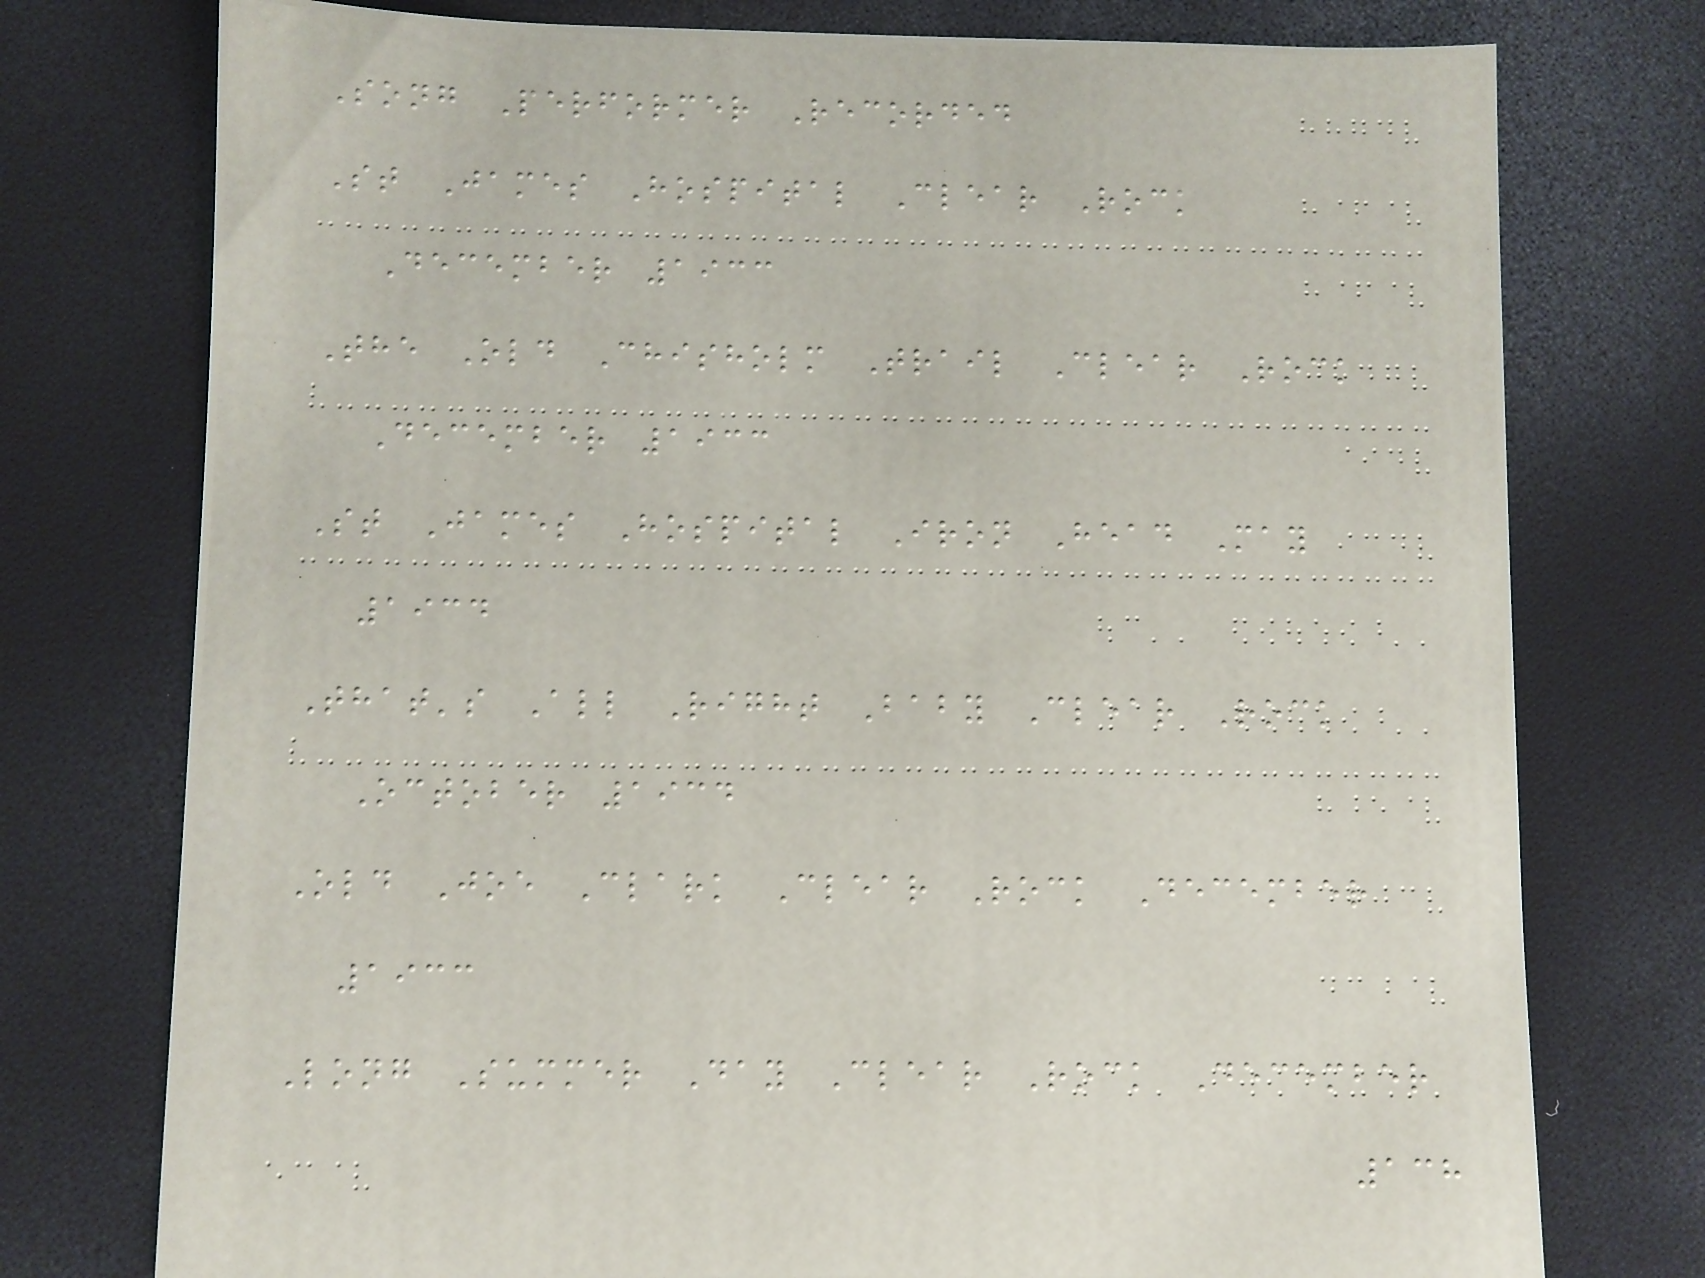Song Performer Recorded
St James Hospital Clear Rock
December 1933
The Old Chisholm Trail Clear Rock
December 1933
St James Hospital Iron Head May
1934
That's All Right Baby Clear Rock
October 1934
Old Joe Clark Clear Rock December
1933
Long Summer Day Clear Rock December
138
